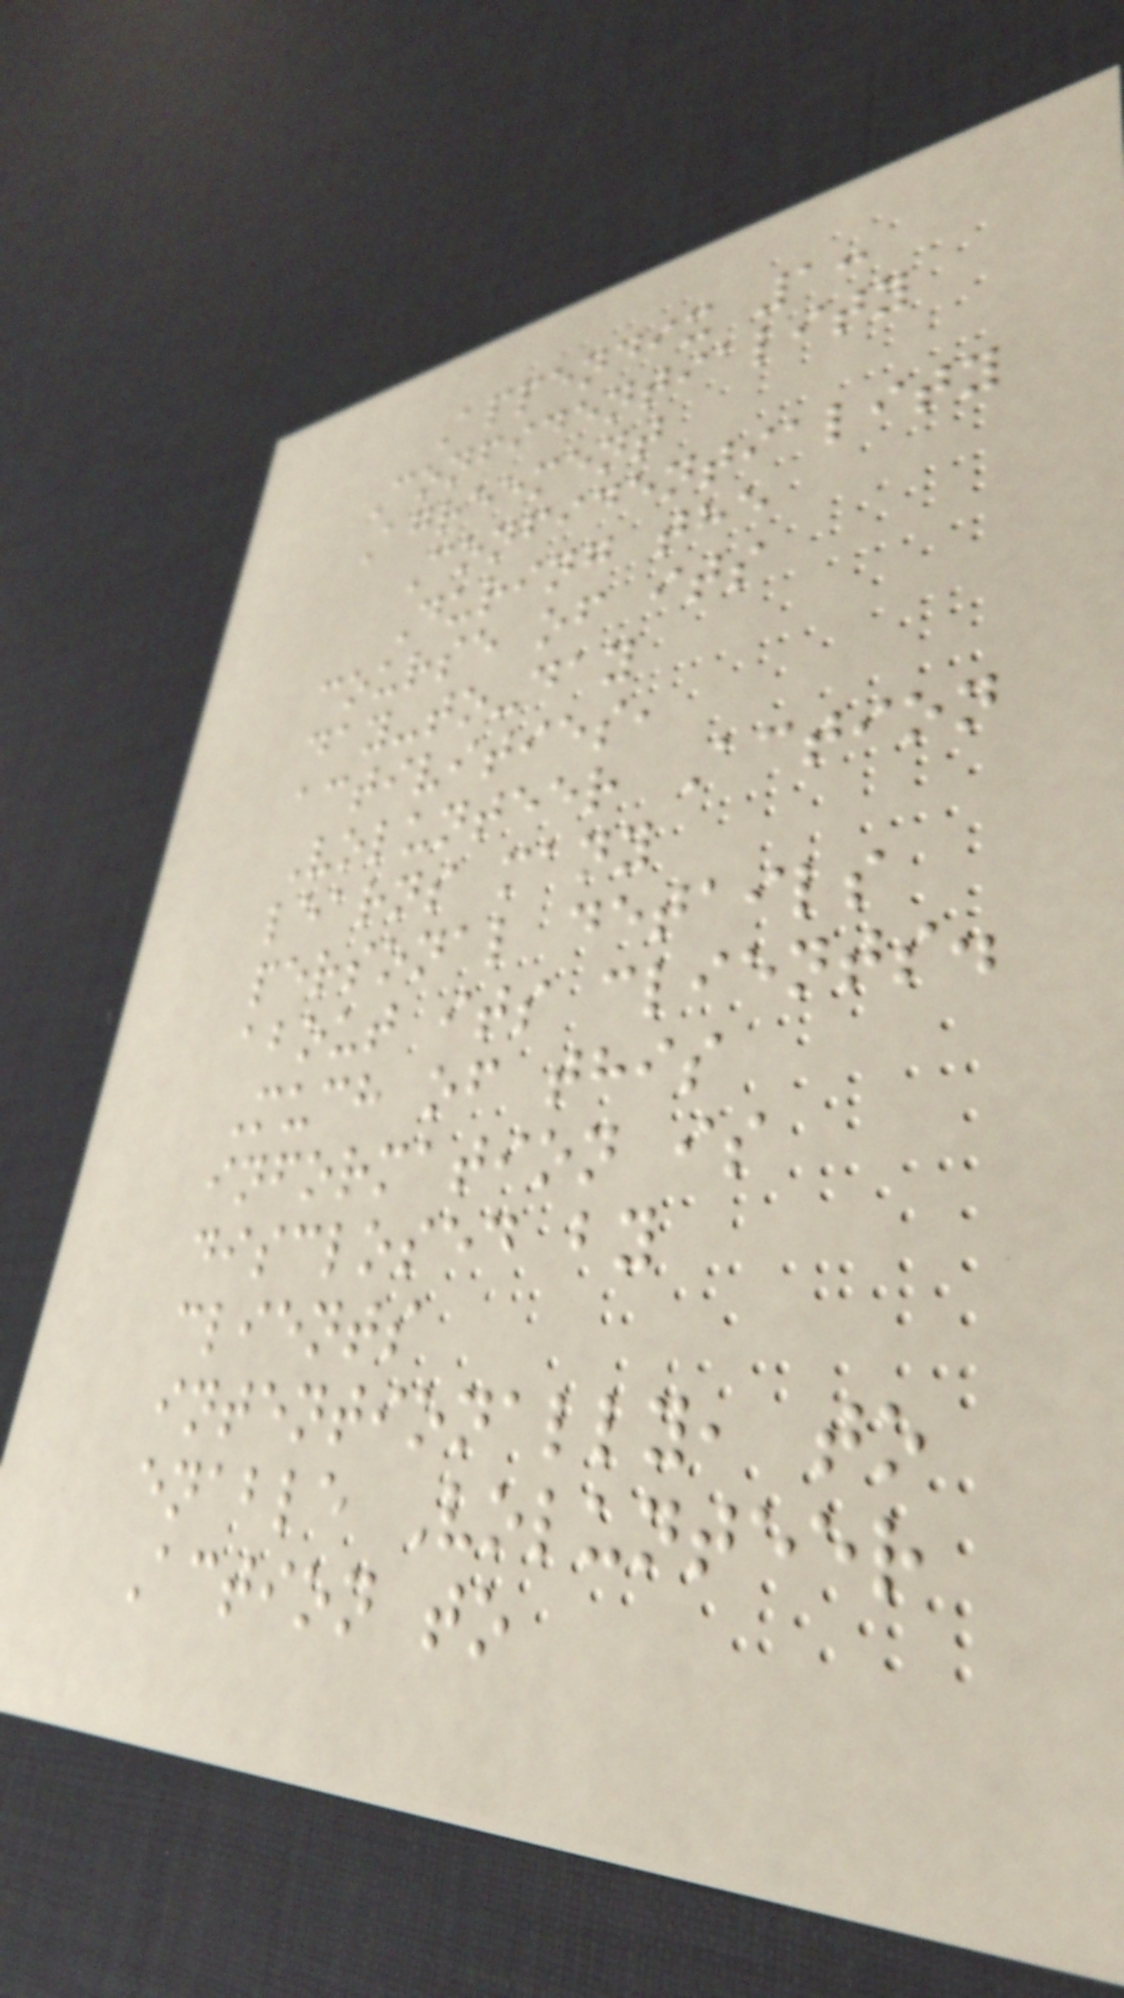Appendix 1:
Confidentiality
Agreement
Confidentiality
During the
course of its
day-to-day
activities,
Volunteer Action
learns many
personal details
about its clients.
Much of this
information is
disclosed by
clients
intentionally, to
enable Volunteer
Action to
